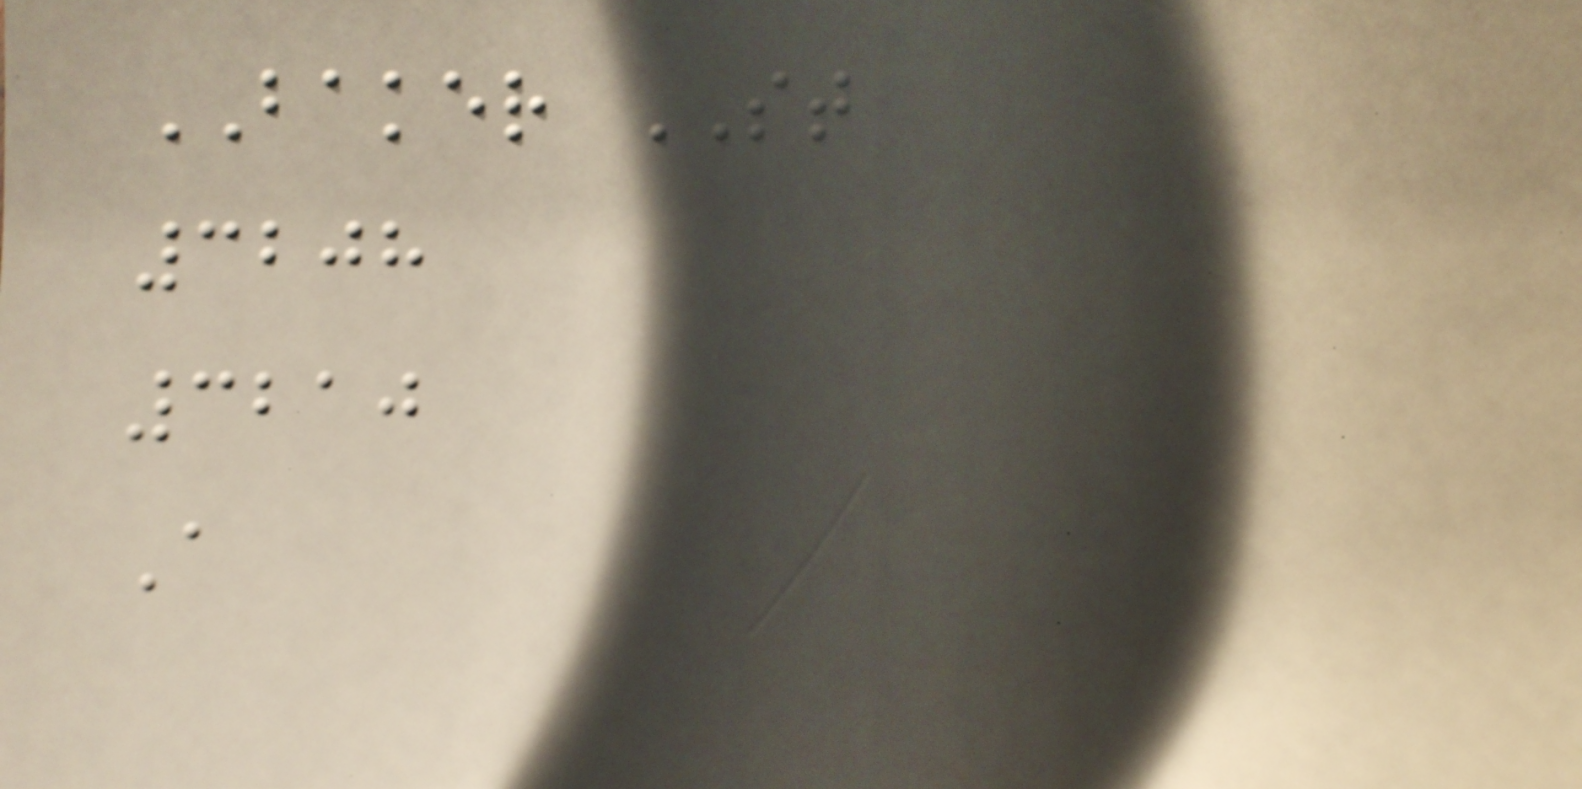BAKER ST
3208
3210
A
